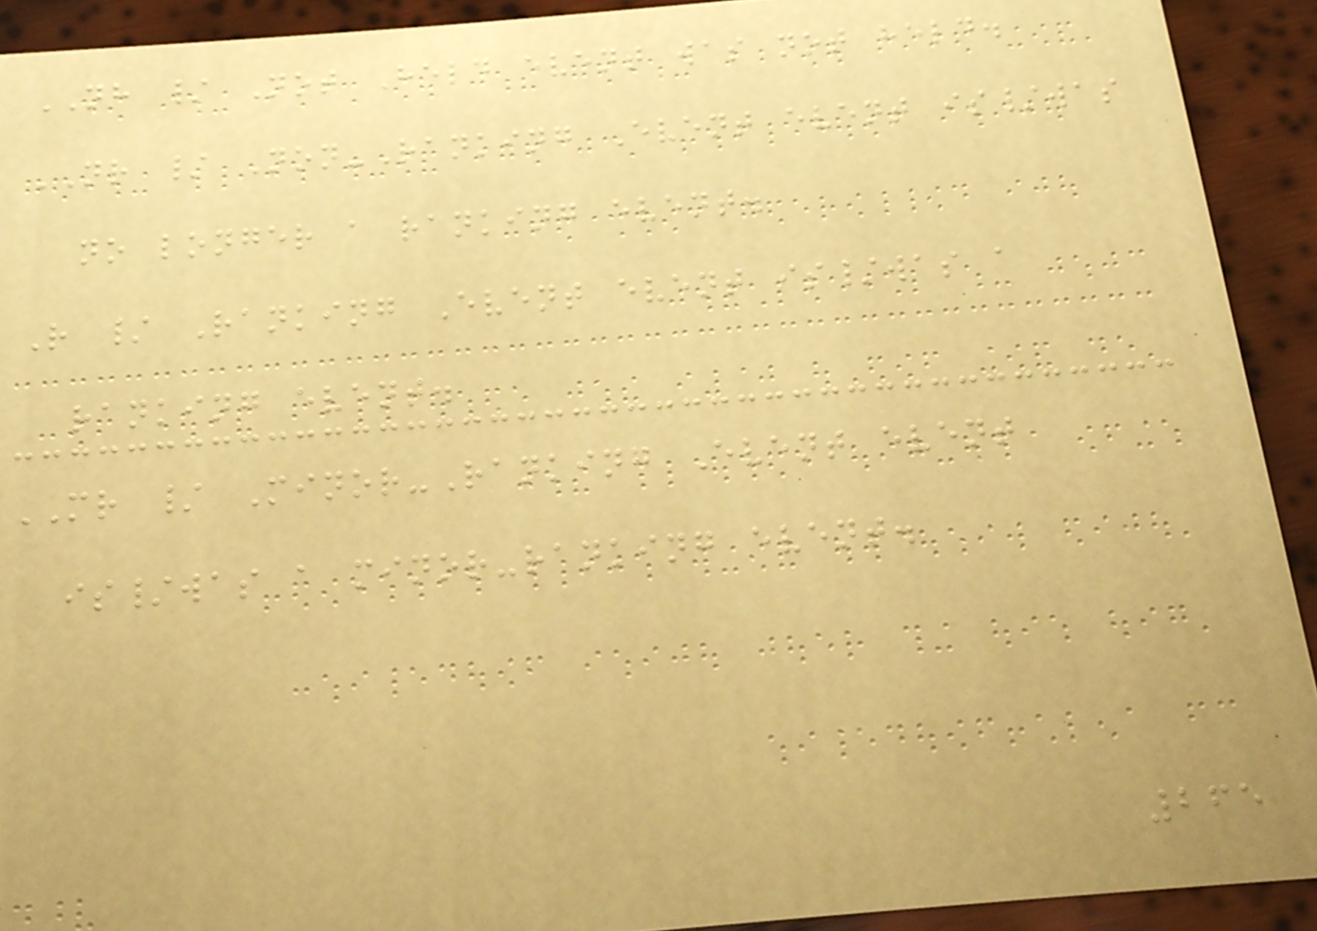NH / Not Held event was not held.
NR / Non-Ranking Event event is/was
no longer a ranking event.
R / Ranking Event event is/was a
ranking event.
MR / Minor-Ranking Event event
is/was a minor-ranking event.
265
